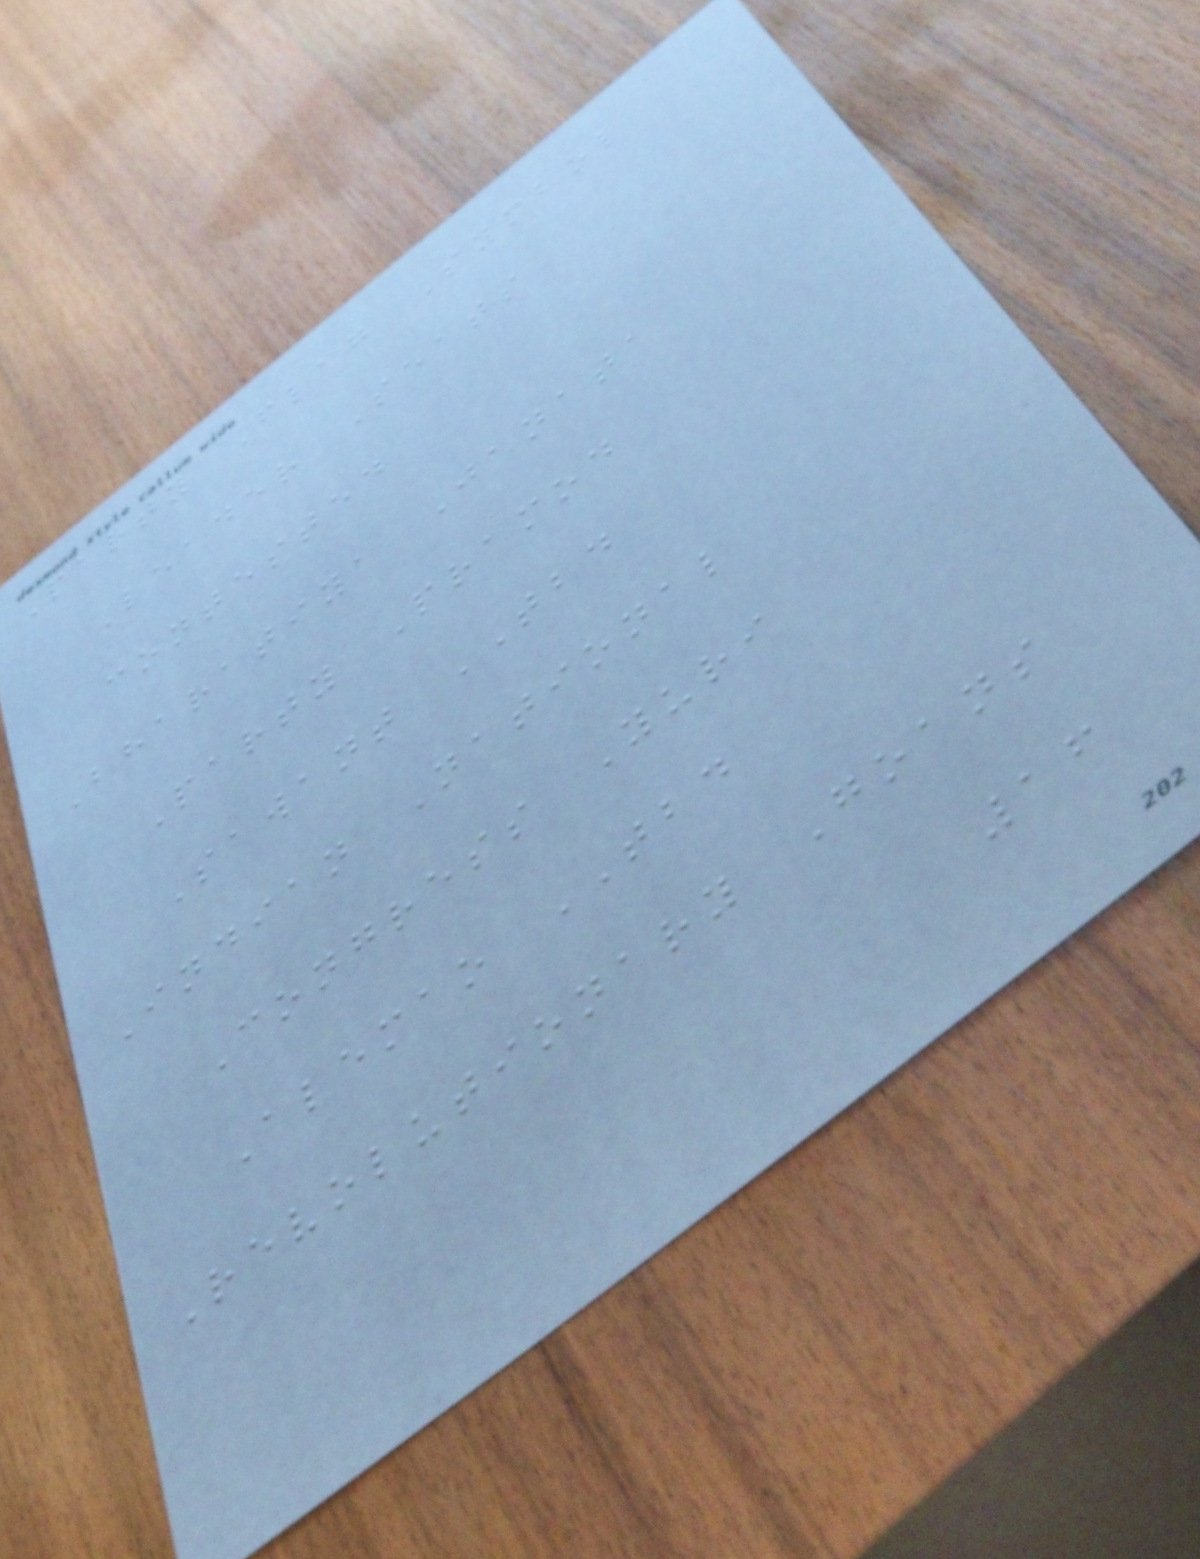Party Flag Symbol
Leader Seats
contested
Bharatiya Janata
Party Pramod
Sawant TBD
Indian National
Congress Yuri
Alemao TBD
Revolutionary Goans
16
